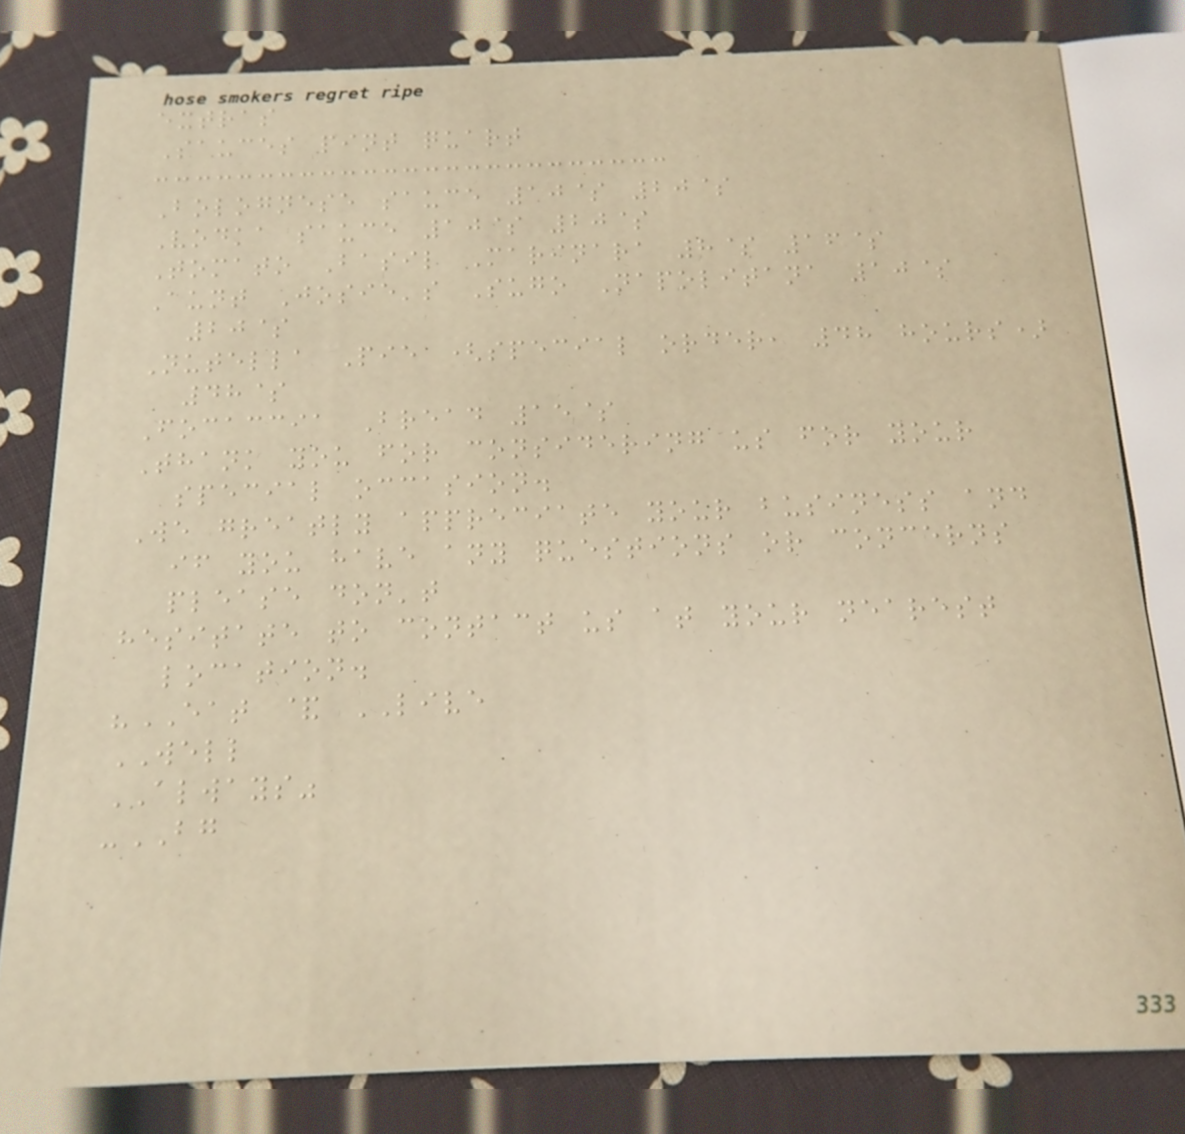extras
Sauces pint quart
Bolognese sauce 10$ 20$
Vodka sauce 10$ 20$
Tomato Basil Marinara 8$ 16$
Aunt Josie's Sugo Napolitana 10$
20$
Nutella Pie (special order, 48 hours)
48$
Focaccia Bread 15$
Thank you for considering us for your
special occasion.
We greatly appreciate your business and
if you have any questions or concerns
please don't
hesitate to contact us at your nearest
location.
"EAT & LIVE
WELL
ALWAYS"
-BG
